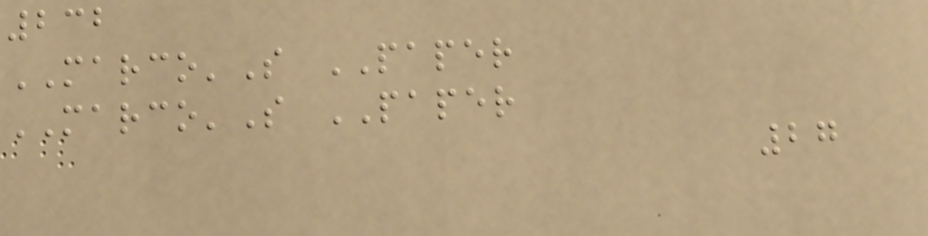232
MARCO'S PAPER
MARCO'S PAPER
27
